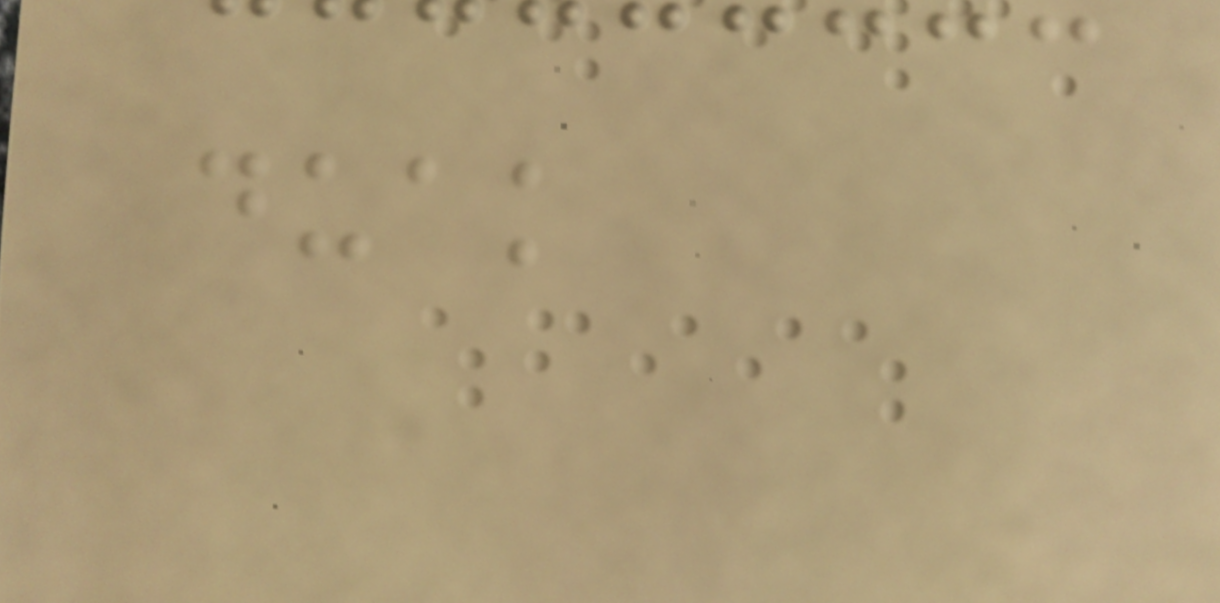duak
